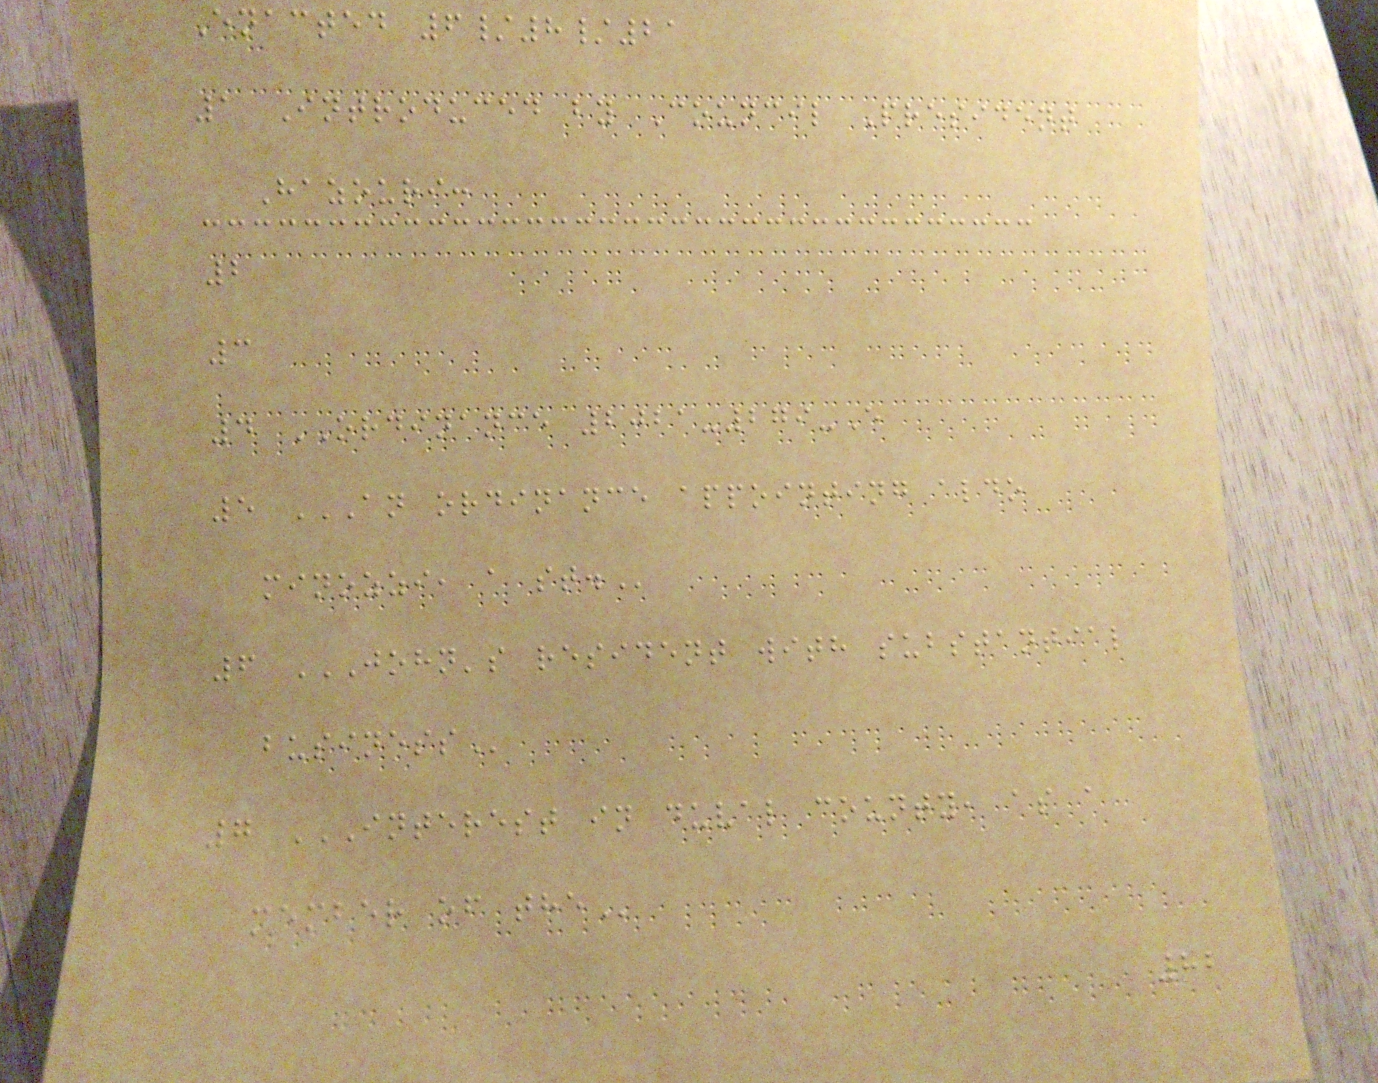Enacted 6/8/21
1 Introduced by Council President
Hazouri:
2
3
4 ORDINANCE 2021-279-E
5 AN ORDINANCE APPOINTING ALDO
MINOZZI, A ST.
6 JOHN'S RESIDENT WITH SUBSTANTIAL
BUSINESS
7 INTEREST IN DUVAL COUNTY, AS A
MEMBER OF THE
82
